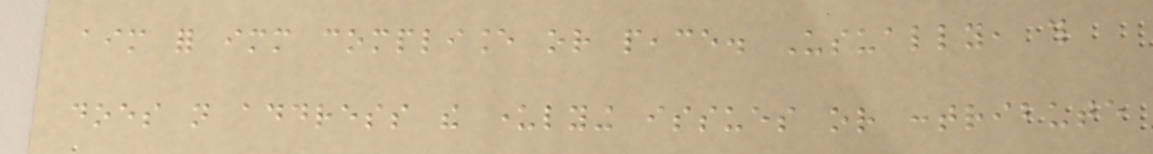aim for immediate compliance or peace. Usually, this
does not address the underlying issues or contribute
